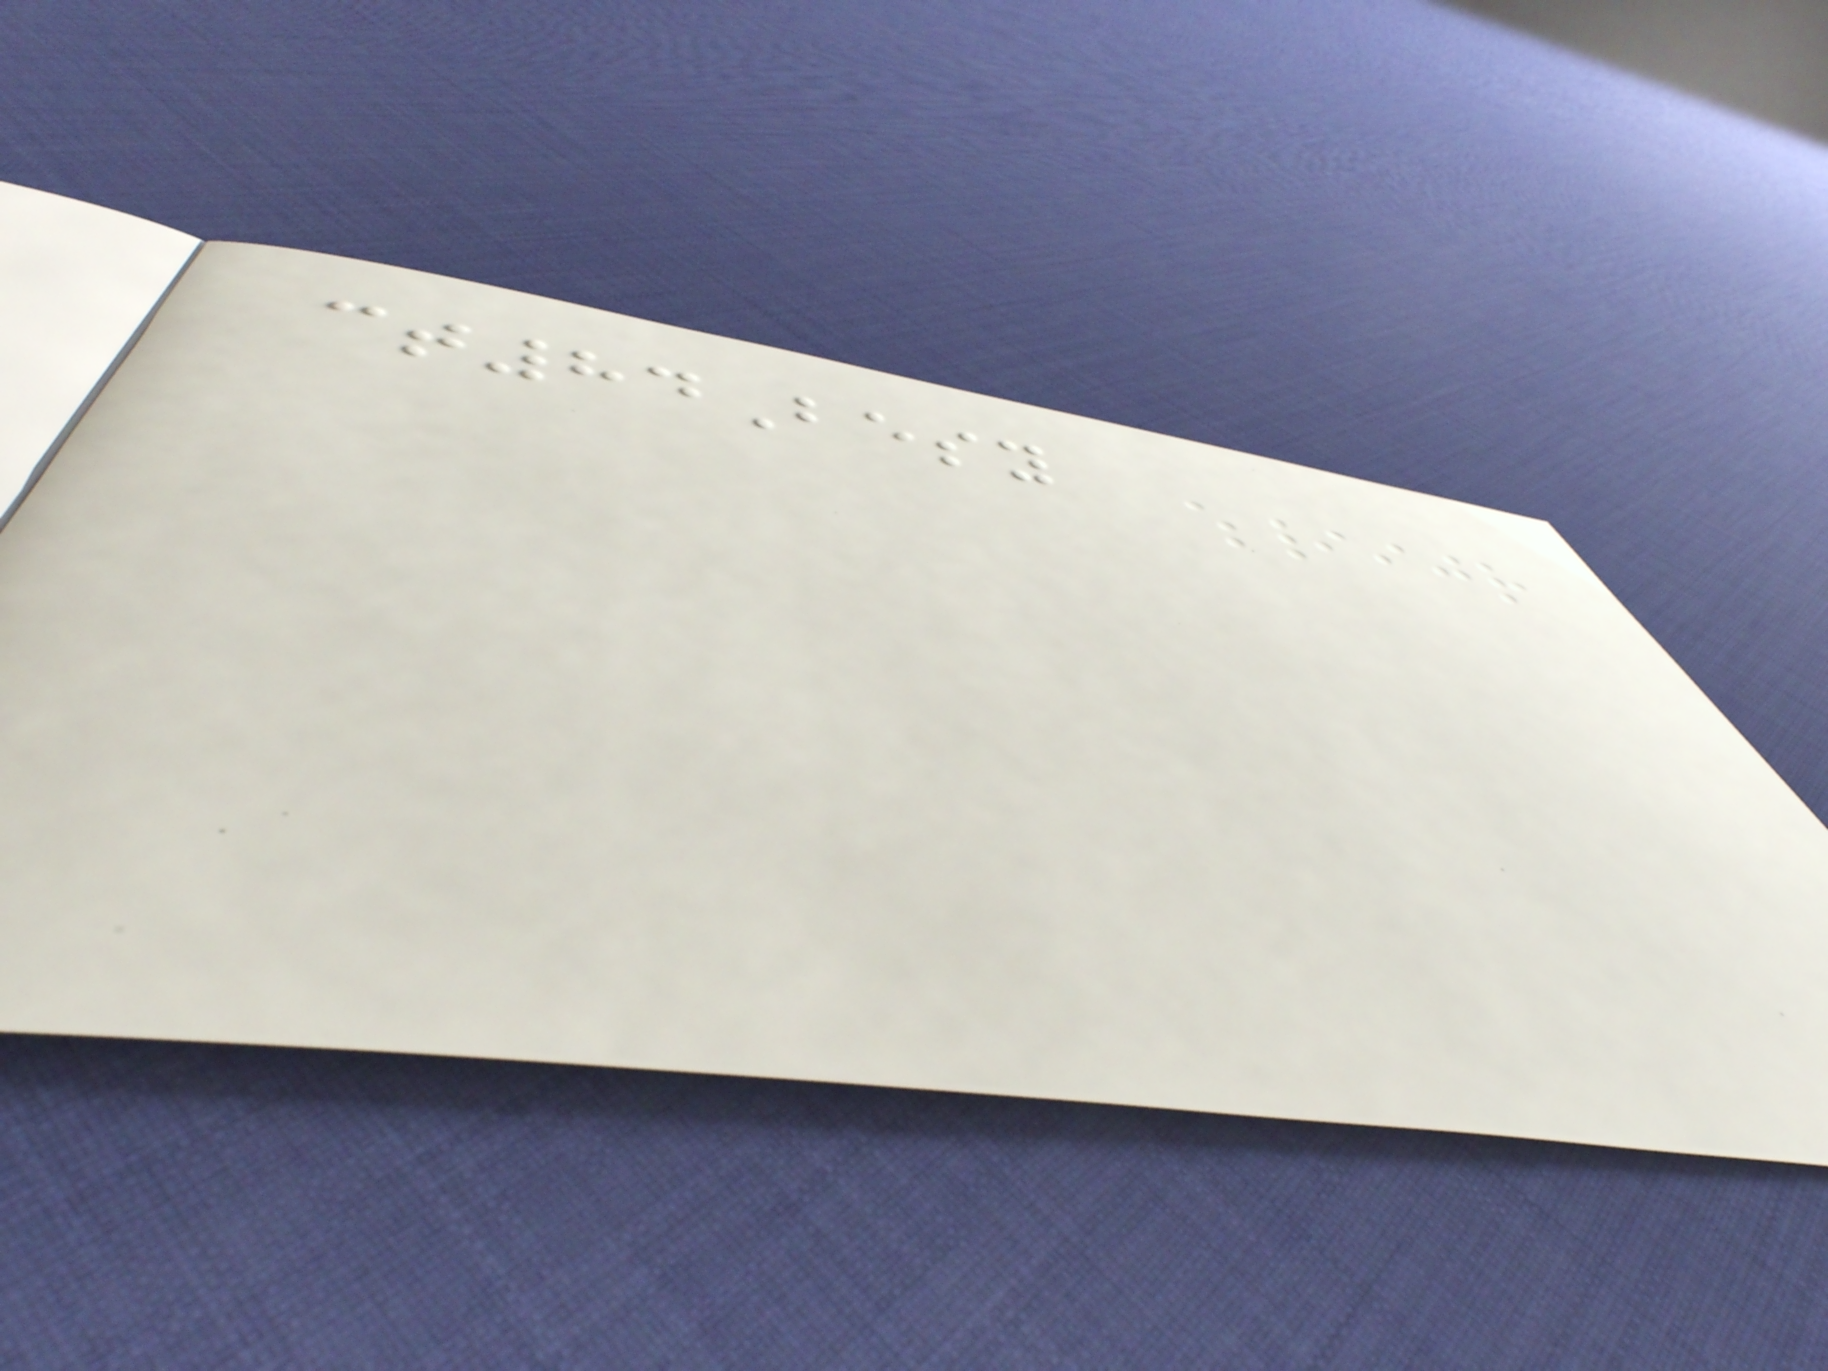ct84Besy
